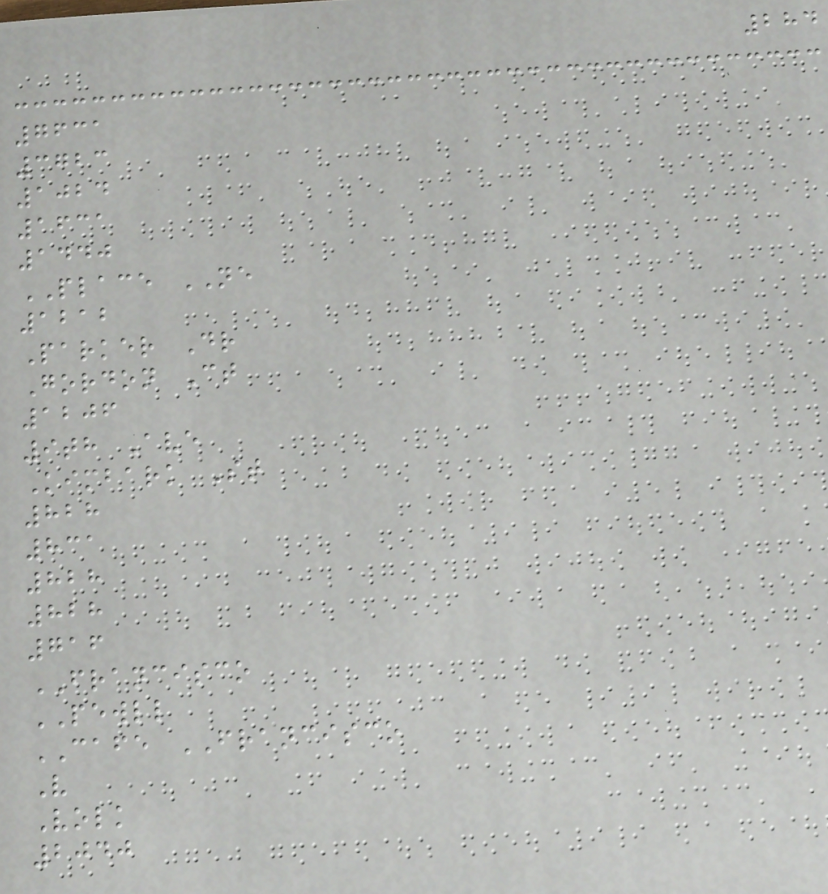284
7631
3723
1024
1631
1440
PLACE NE
1212
Parker Dr
Gordon Ct
1206
9th Ave
Kimbark St
828
831
828
828
716
FRANCISCO
PEWLL
CAFE FRANCISCO
V
Volk
2040
